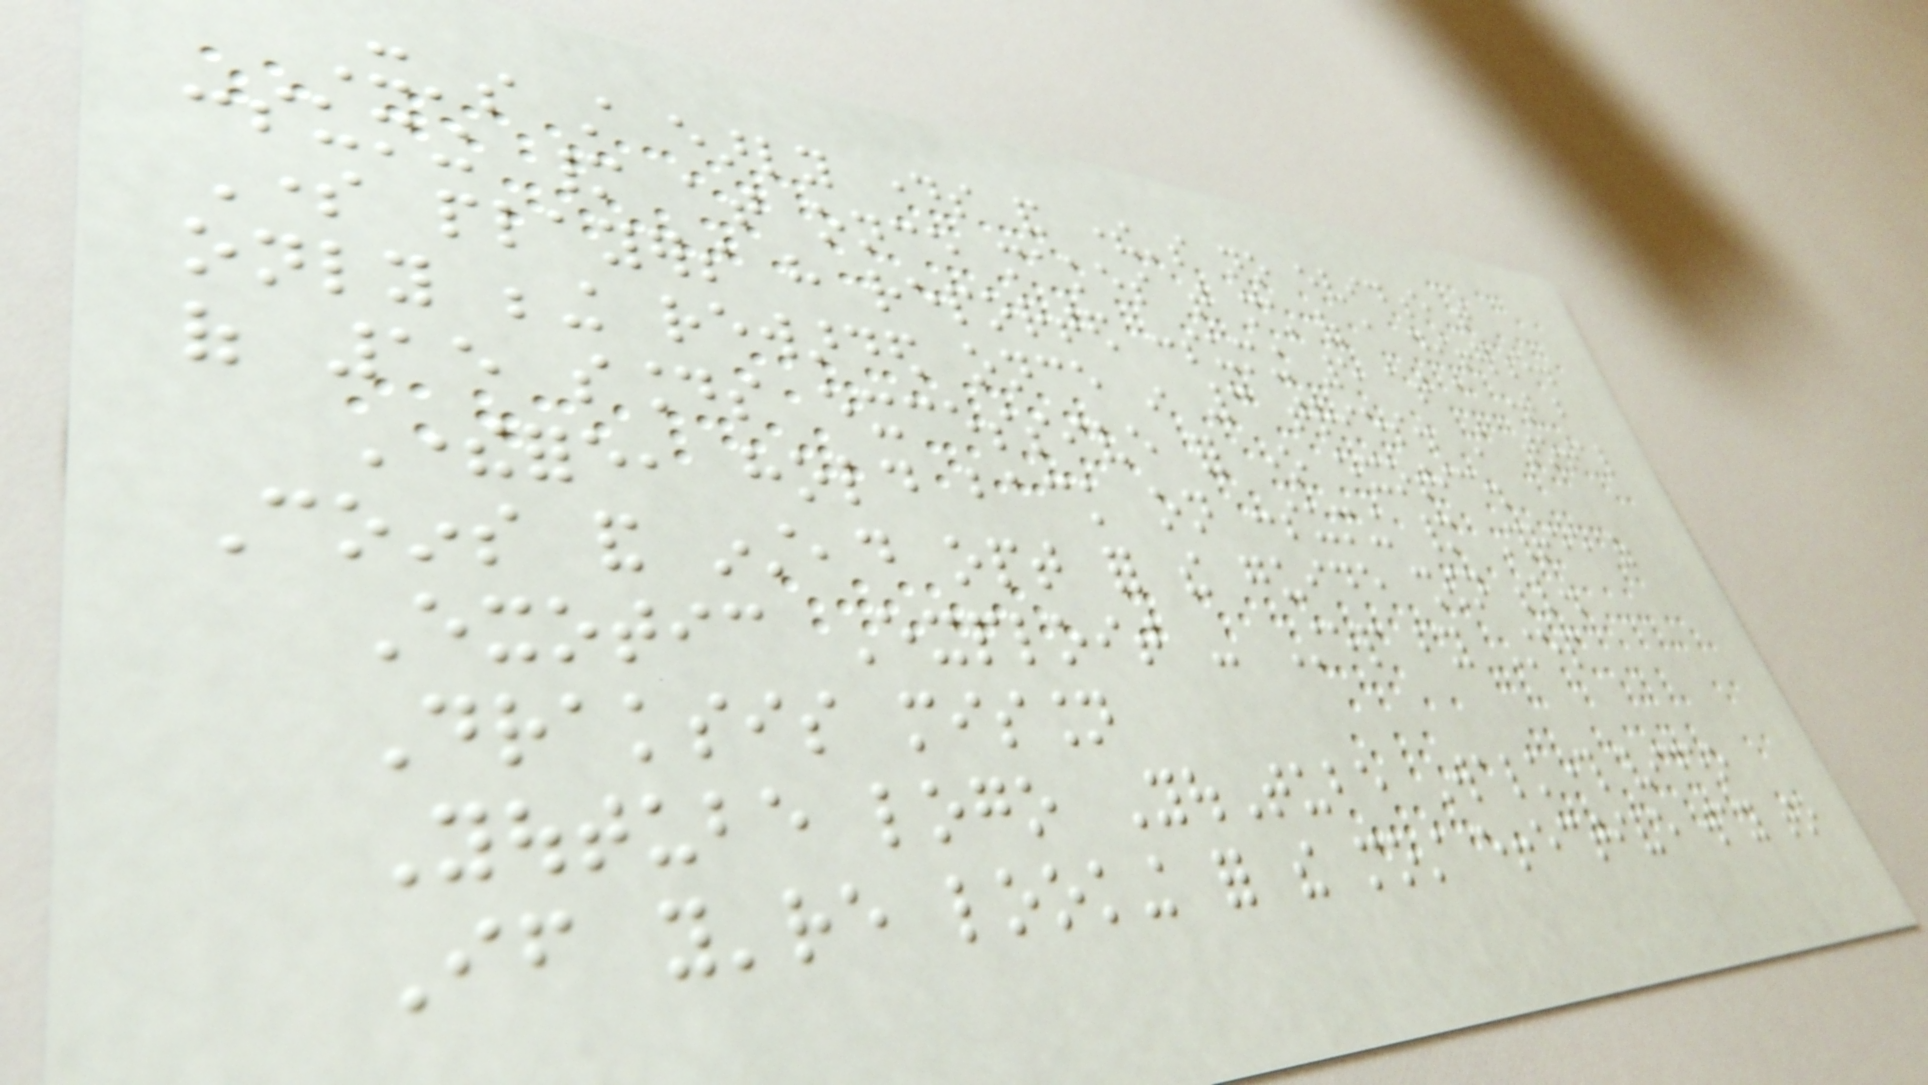It's still early days and there's no evidence that
consuming many at once makes that much of a difference.
Some players have reported consuming 5 at a time but
only being rewarded once in 3 tries. A total
of 15 sounds excessive for one exotic.
Therefore, hold back on consuming many Three of
Coins and instead opt for the guide shown below.
Exotic Exploit - Step by Step
Draksis mission
Youtube logo YouTube Walkthrough video
If you're looking for the most effective way to
